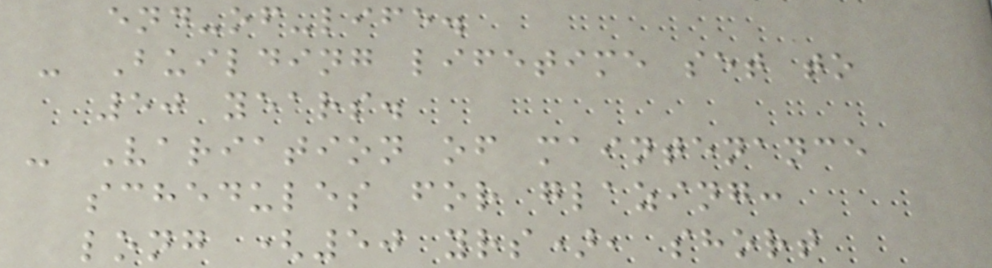end-of-life.
- Building lifetime set to
50 years.
- Variation of maintenance
schedules for glazing:
long (50 yrs), short
